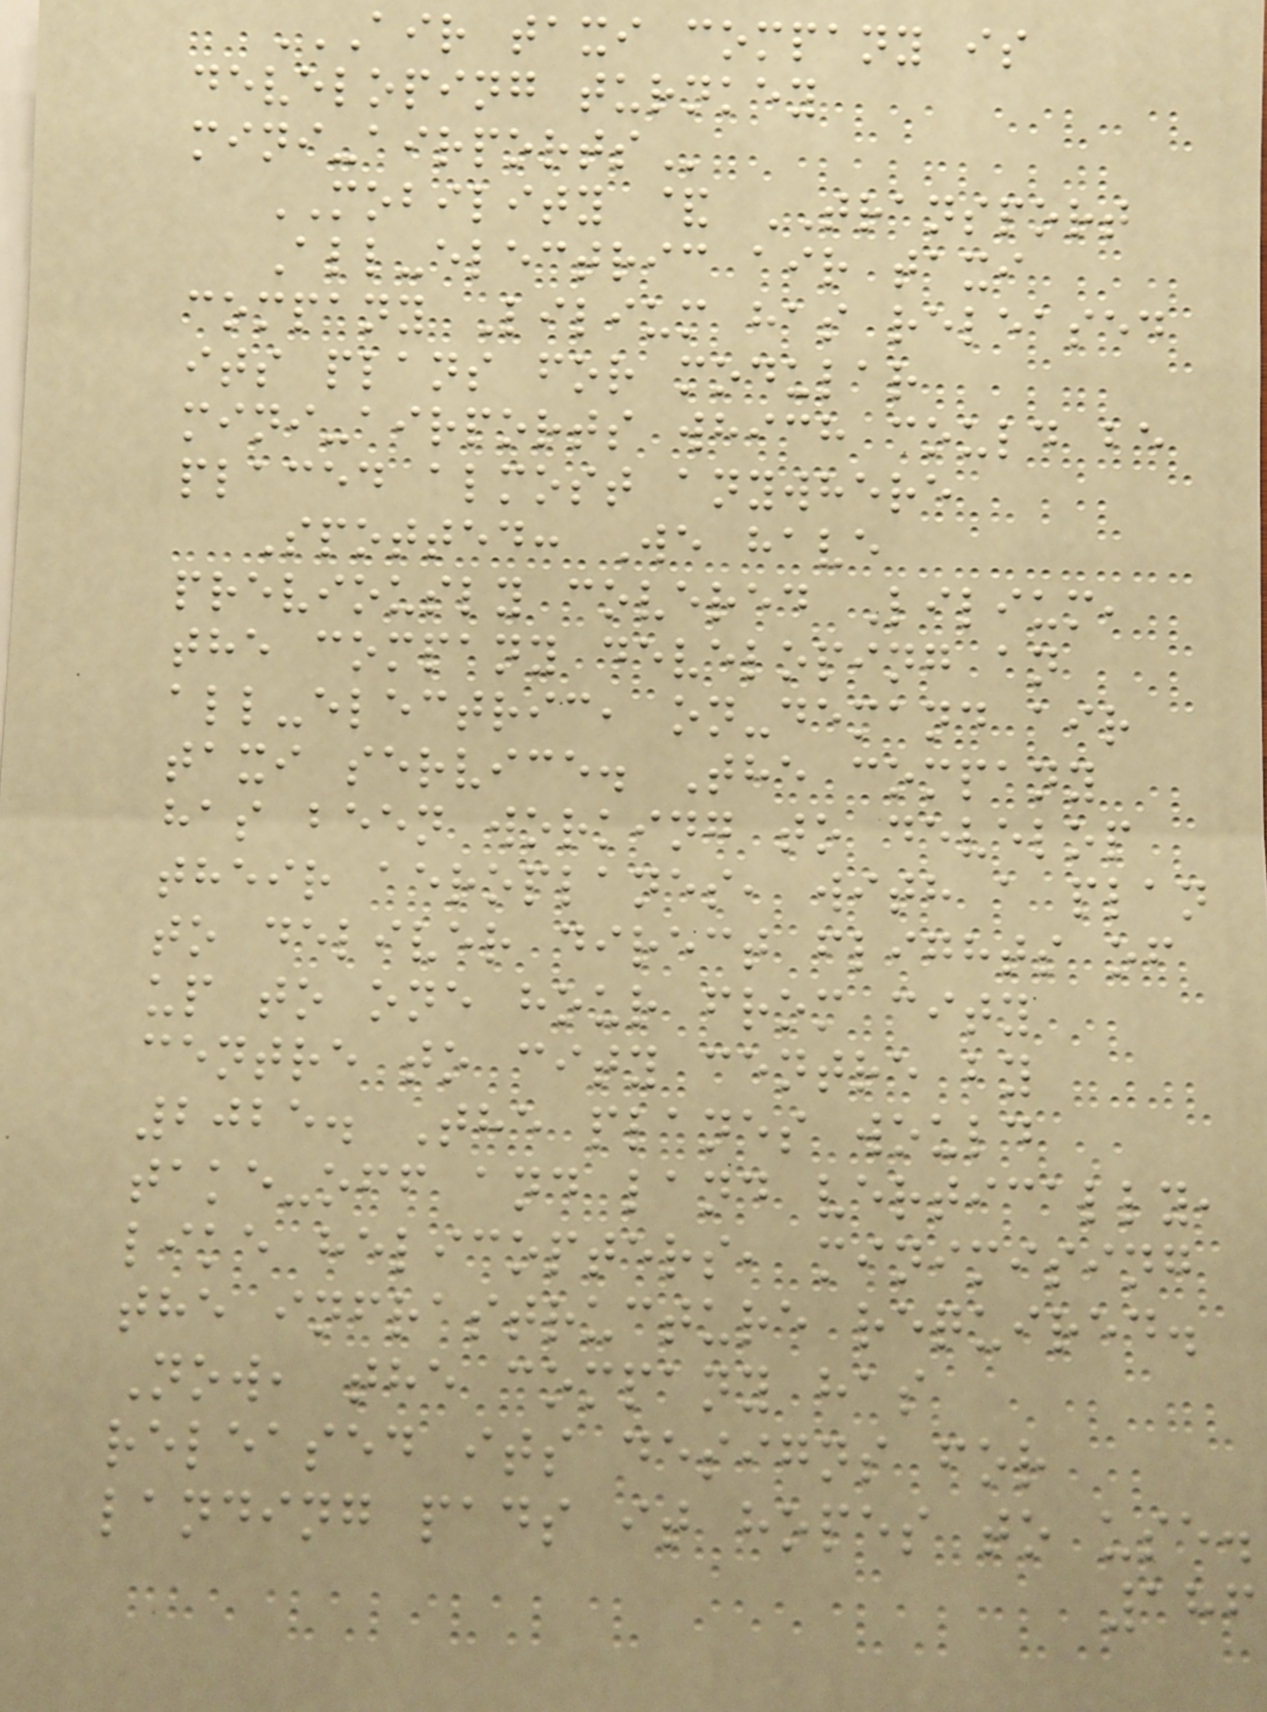AIR TAXI COMPANY IS
DEVELOPING TURNKEY
MINI-AIRPORTS
MOBILITY & TRANSPORT
All-electric air taxi
company Lilium has released
its plans for modular
mini-airports which could be
placed almost anywhere
Spotted: We have
previously covered Lilium,
the company developing an
all-electric, on-demand air
taxi service. The company
has been working to develop
their aeroplanes, with a plan
to deliver direct flights of
up to one hour from city
centre to city centre by
2025. The planes would
take-off and land vertically,
like helicopters, minimising
the infrastructure required.
Now, the company has
released its designs for
landing pads it hopes to use.
186
